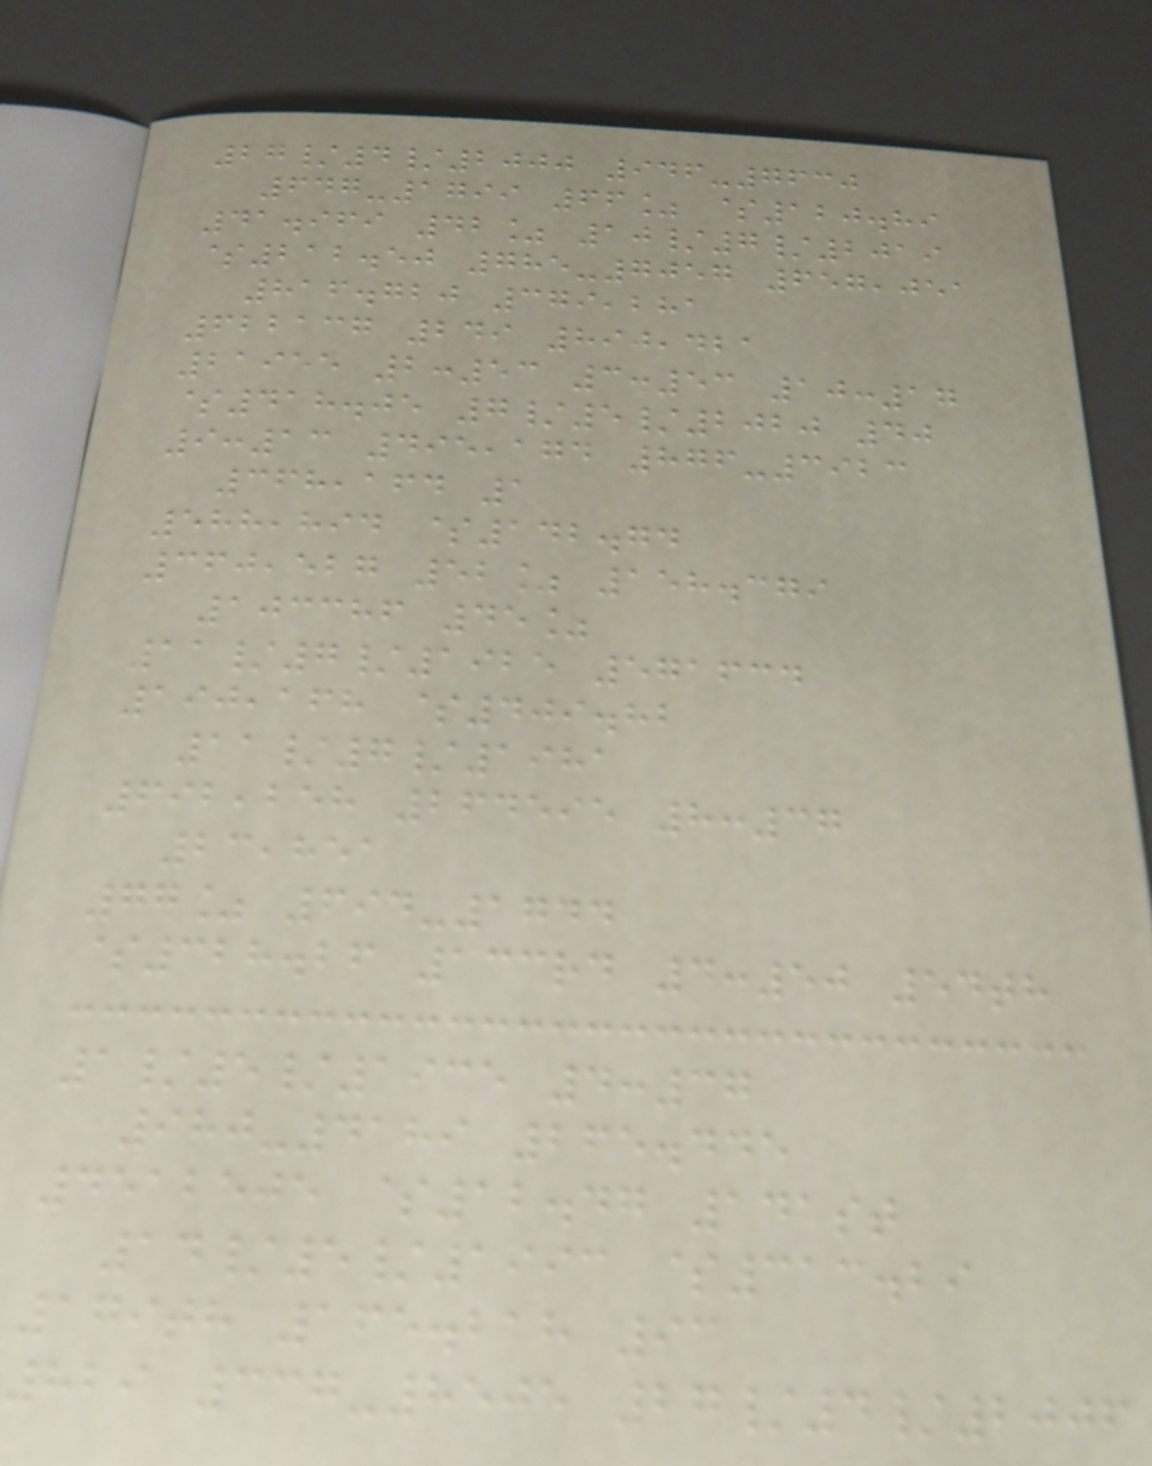27/4/2000 946-7630
647-1799 66% $120.89
41.969 42% 10/7/2019
$212.50 785-7057 657,051
816.720 379,281
622137 249 890,421
21955 2:53 3:53 10:17
$418.05 7/5/2020 40
9:13 495,174 876-3923
368,164 1
588,894 $142.74
360,527 52% 158.379
103386 45%
11/7/1925 571634
190,168 $409.82
11/7/1981
692,258 264595 8:37
23,851
77% 694-1744
$328.26 133rd 4:50 54th
1/5/1935 4:37
980-4189 265.445
4512505 $12.47 141st
14/5/1993 $313.29
179th 165.218 93
829 337-8505 27/4/2006
